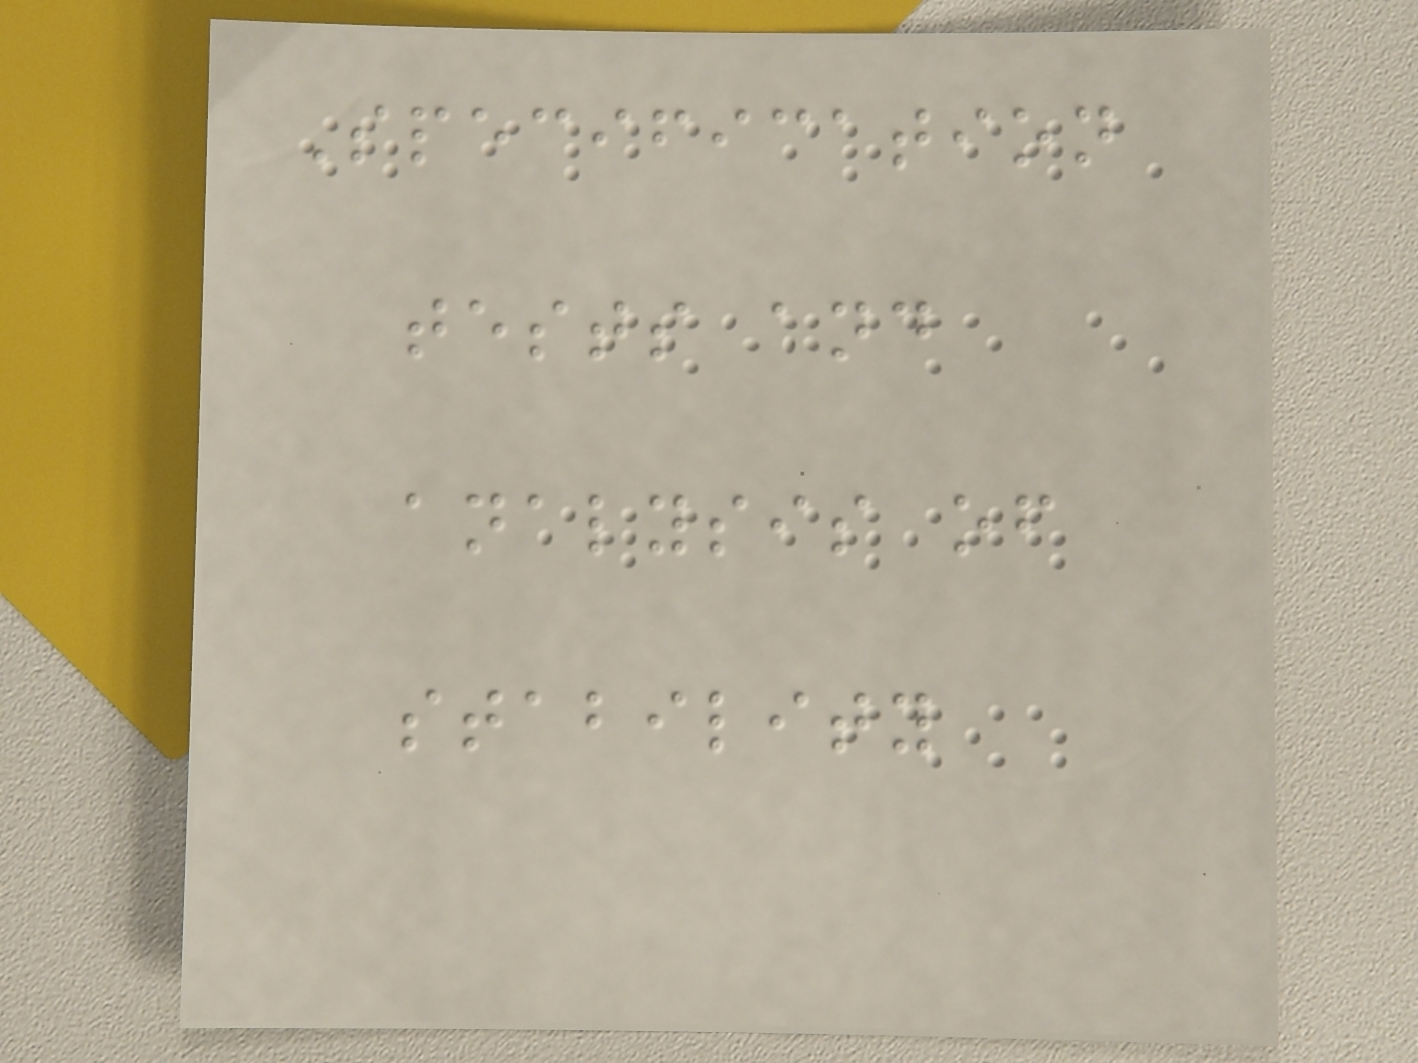Specification
tests and
analysis of
stability
